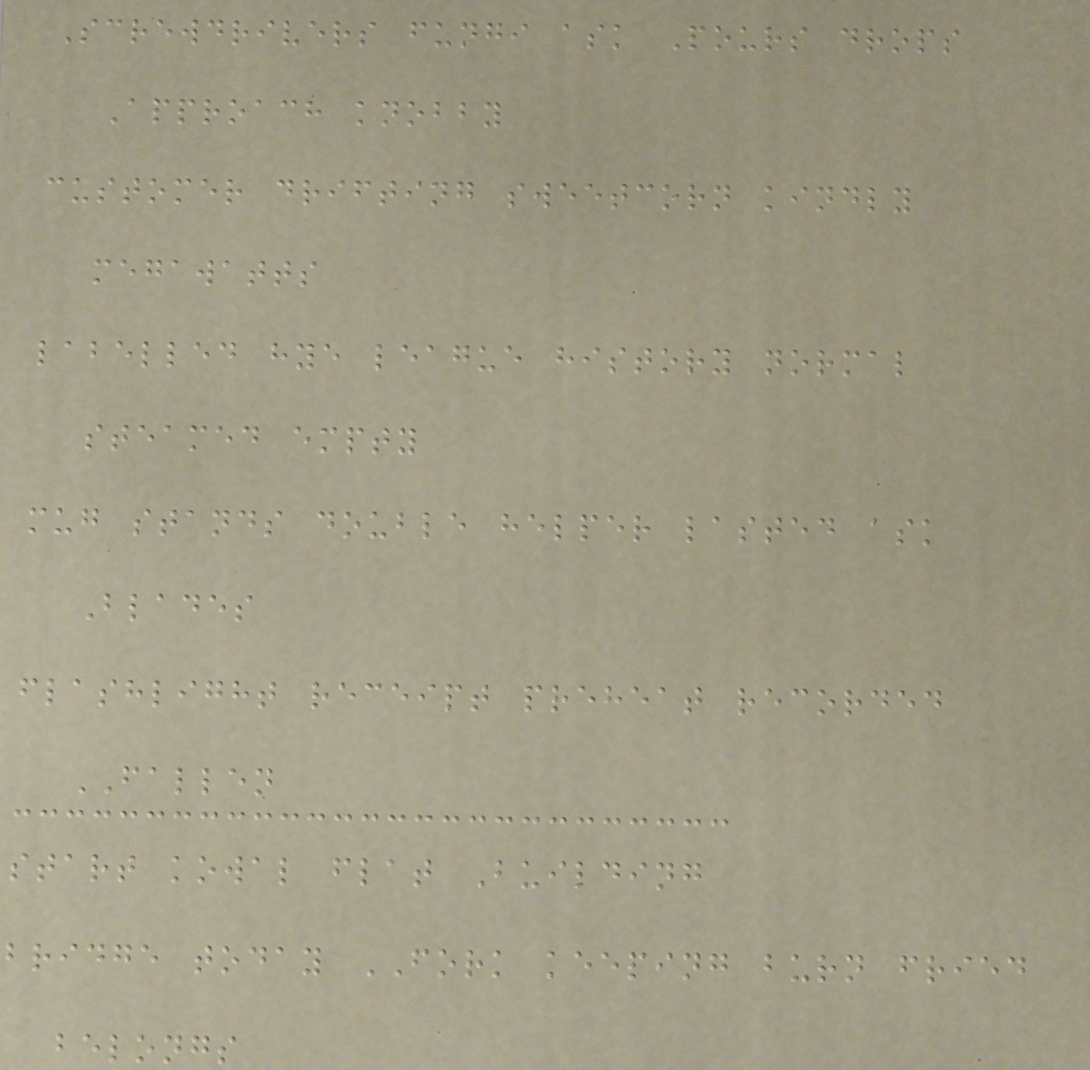Screwdrivers fungi ask Pours drops
Approach knobby
customer drifting sweetcorn kindly
megawatts
labelled hye league history normal
steamed empty
mug stands double helper lasted ask
Blades
flashlight receipt preheat recorded
FALLEN
start kowal flat Building
bridge today FORK keeping burn fried
belongs
